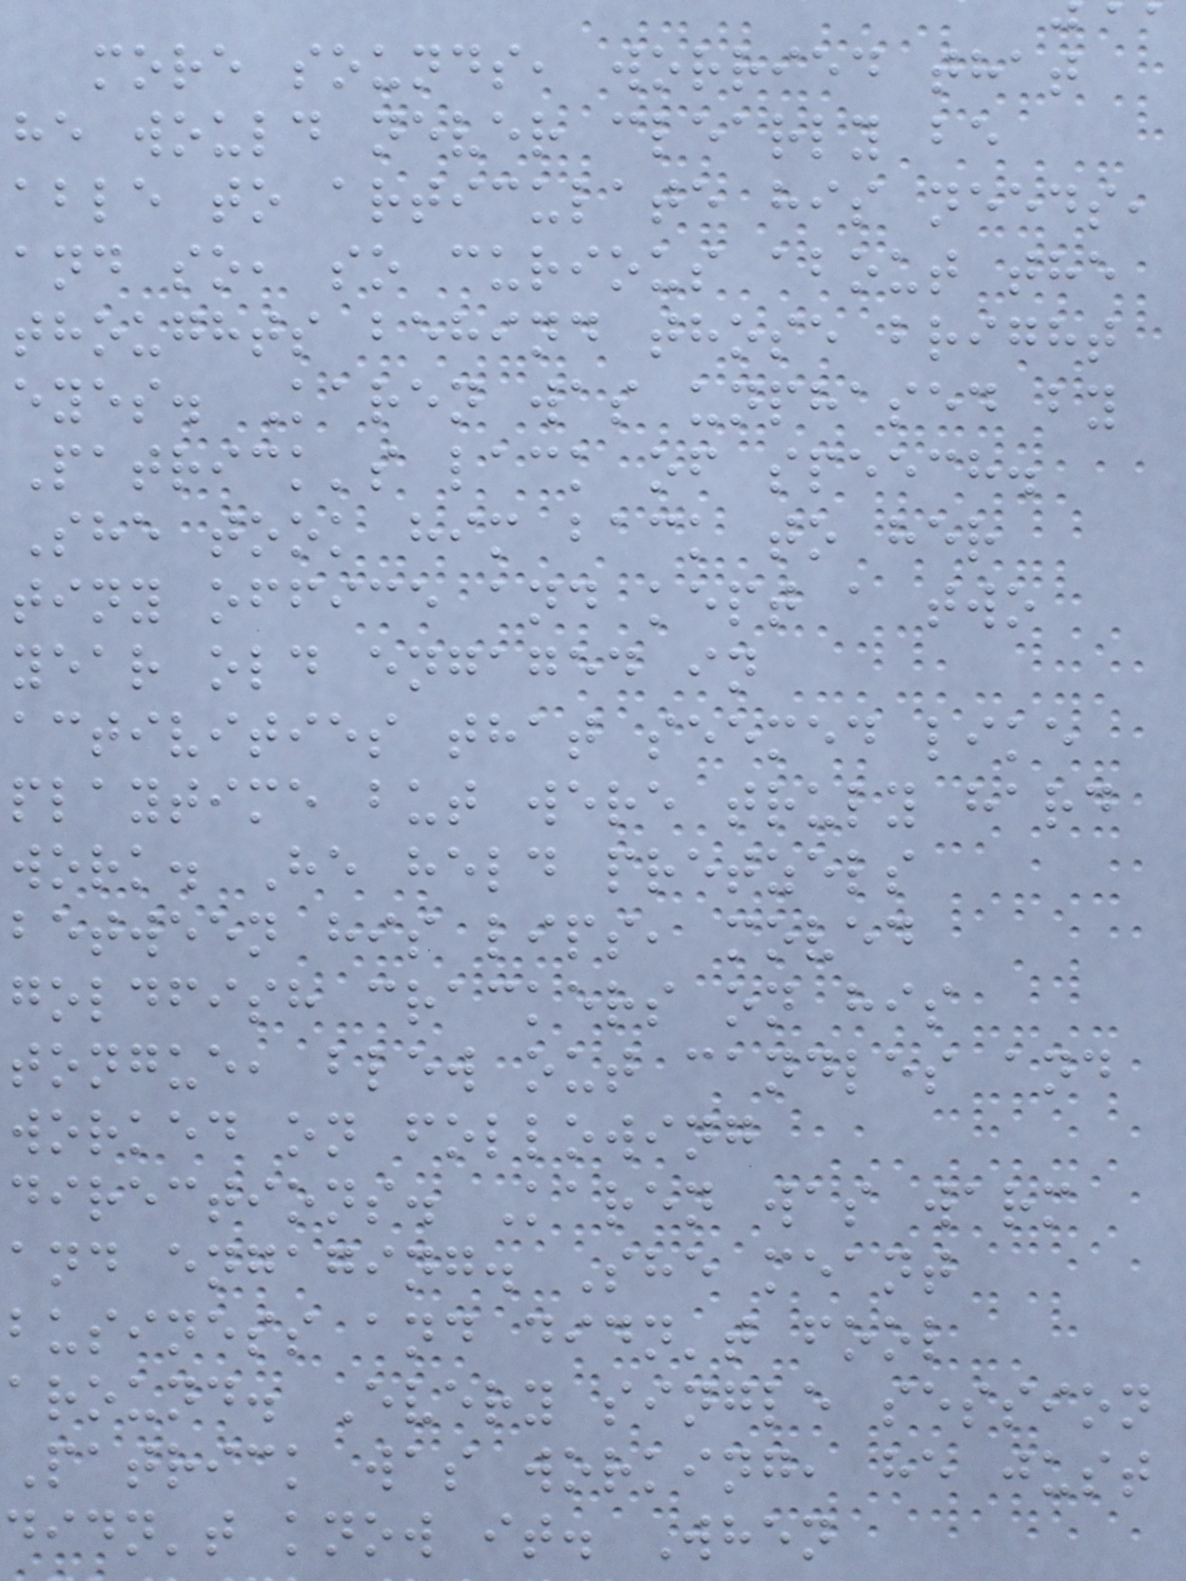more sounds, worried that
he would never clearly be
able to articulate his needs,
and so, so curious about the
thoughts behind those bright
eyes. Karen was unphased by
Patrick's lack of speech.
She took him back to her
tiny office and kept a two
year old engaged in
activities that seemed like
playtime but were truly hard
work. He held pretzels
between his lips, moved
goldfish crackers on his
tongue, blew out candles and
worked on following
directions. Karen was warm
and engaging. She meant
business and didn't fool
around. Every single session
Patrick was working, he just
didn't know it. When
